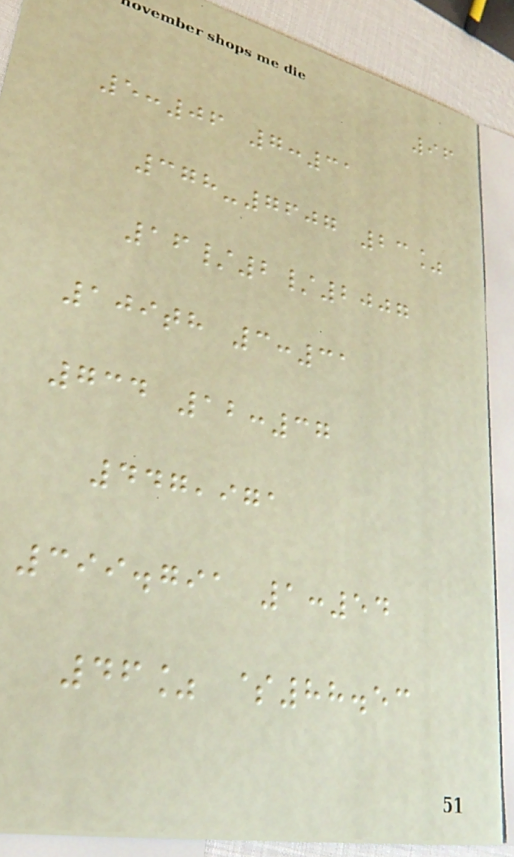96
5:06 7:31
378-7607 23%
16/2/2007
109th 3:31
734 12:37
447,971
399.791 1:54
46% $88.53
